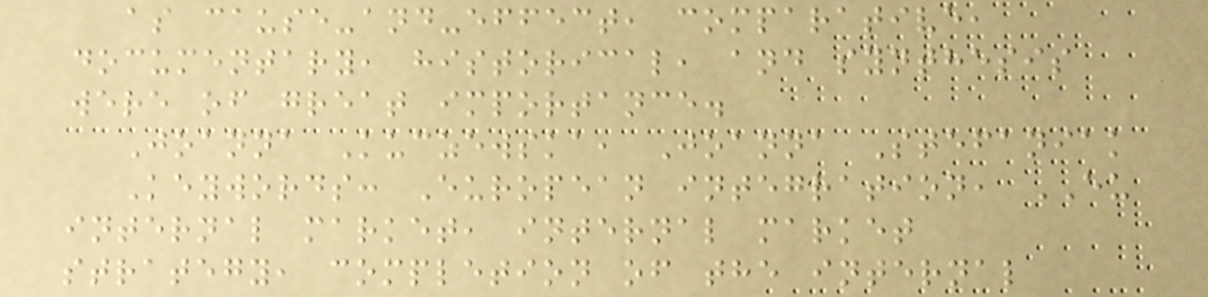as cause-and-effect, comparative,
documentary, historical, and synthesis
were of great importance.
Joanna Kuczewska, Joanna Stefaniak
Keywords: European integration, EU
internal market, internal market
strategy, completion of the internal
